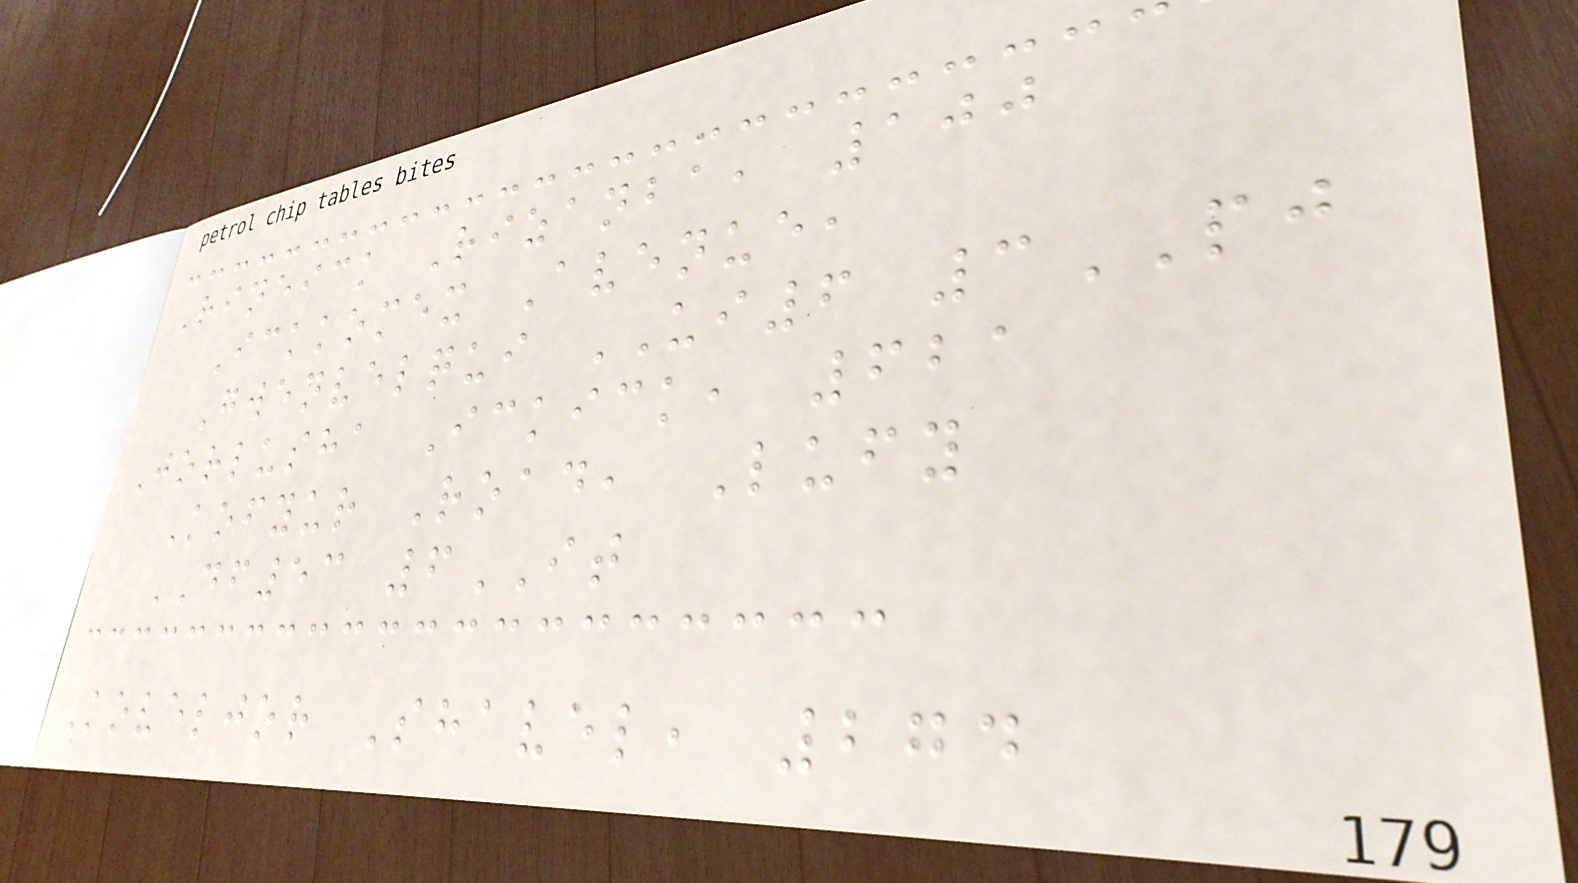Rineick Rizanba, 100
Ickkomex Avenue,
Gwenvelqui UI6 3PJ
Jorlusha Ickick, 621
Kofyur Road, Lufy
DF53 6IT
Koveljor Shavel, 274
